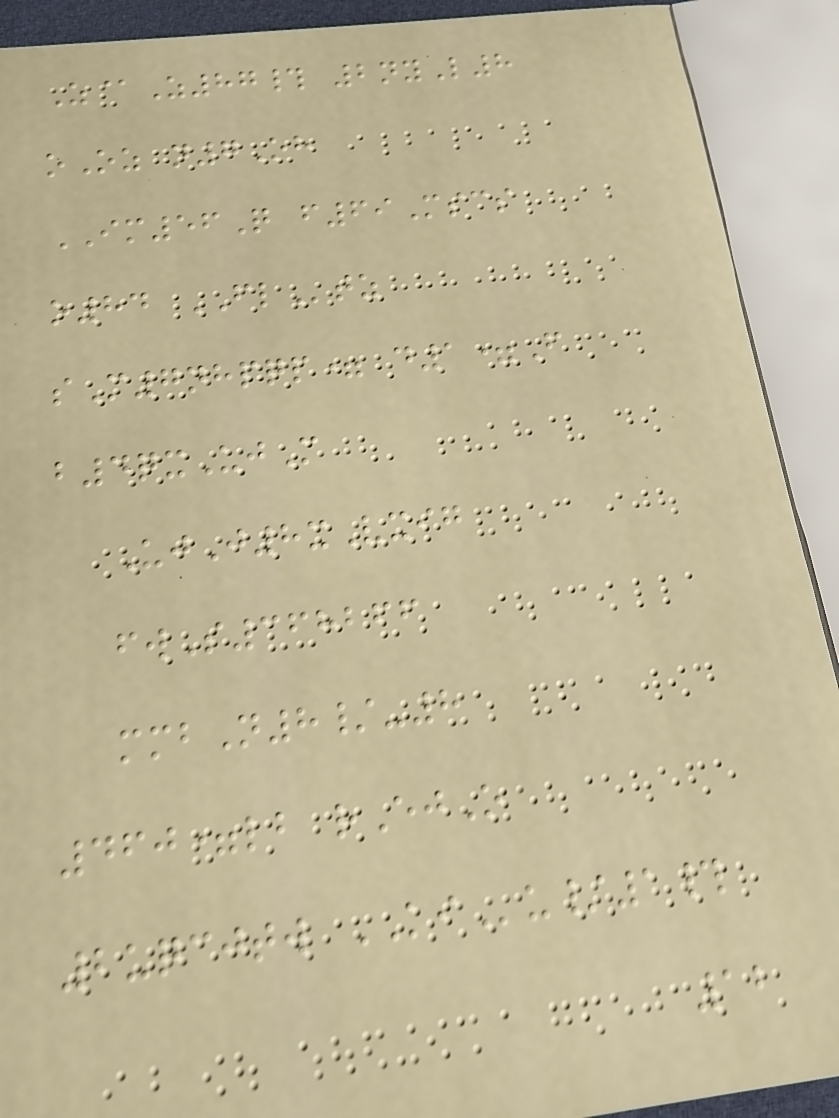Z@Z87# 2nyL8
oOz n7Oh
IM56Q f69Mscs
o84 FLtz
sM7nhpqp= d1=F
b4qxUjM
UjJ8xVxig
fwS368266
mmbN8/-8
460=lb rEjO
2uqcjtw KIu/1#
12
